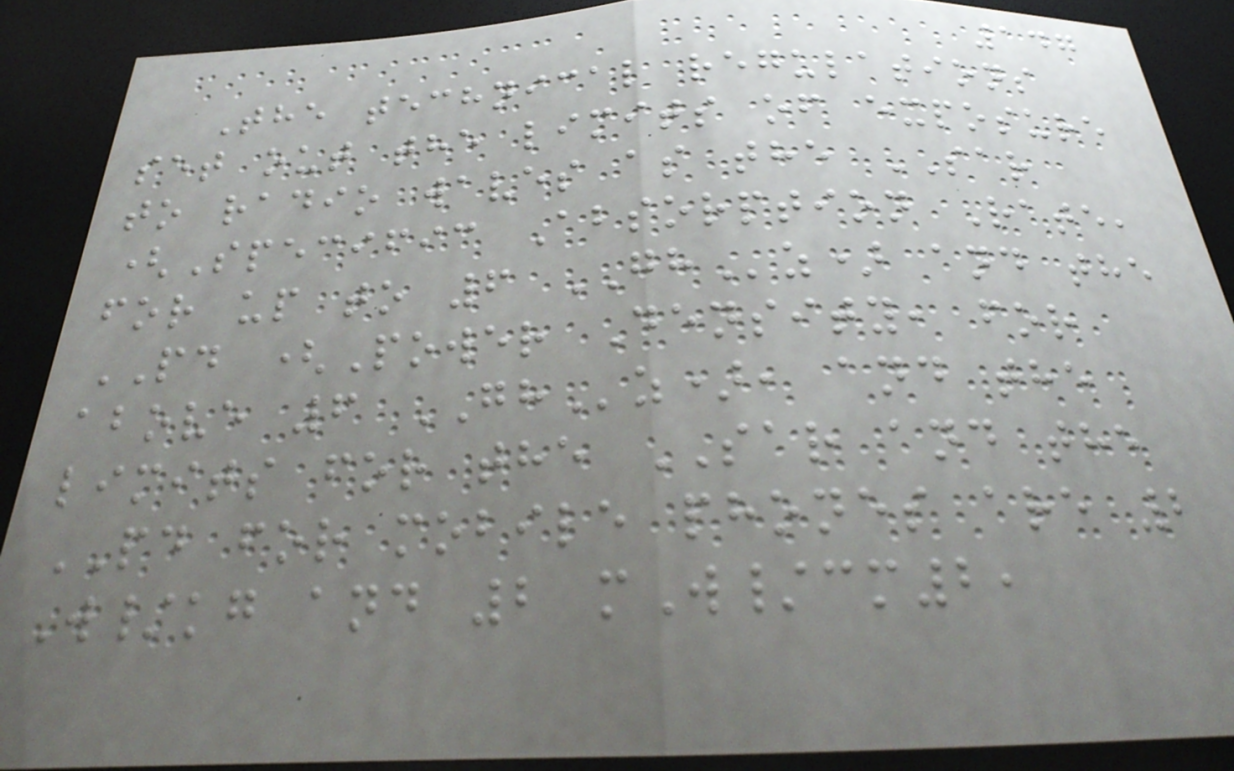147
The technical regulations
set out the limits of exposure
to radio waves as the SAR
(Specific Absorption Rate,
for up to 6 GHz) and the
PD (Power Density, for
above 6 GHz), and the
limits for the SAR and the
PD for mobile phones are 2
W/kg and 2 mW/cm2,
